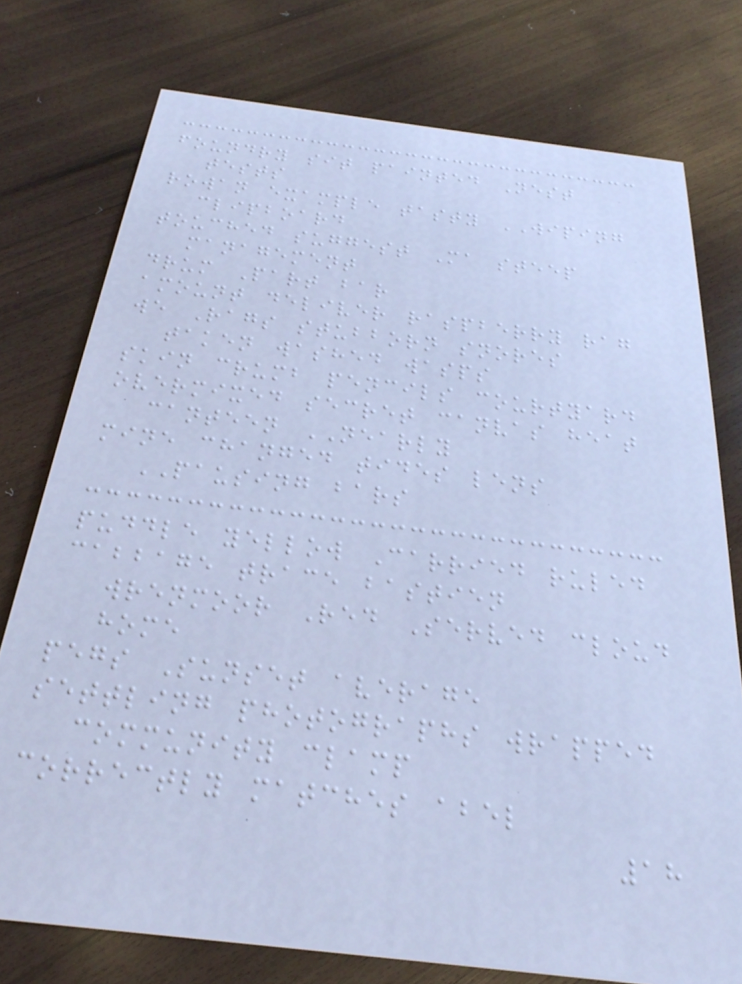foundry sit painted Nest
tests
rowan example tasty WIPING
clipboard
touched suggest Ma steep
management
drum Part bar
amount deliver raspberry rag
we Rags stubborn snores
taken washed wasps
skin crumb pencils courtyard
overmixed secret canvas heat
canteen NEARLY
mine changed tides lens
PAUSING bars
puddle yellow Carried ruled
cabbage trace bastien
wrenmoor Red Served cloud
home
pegs Sunset average
settling photographs wrapped
community clamp
correctly matches abel
18
